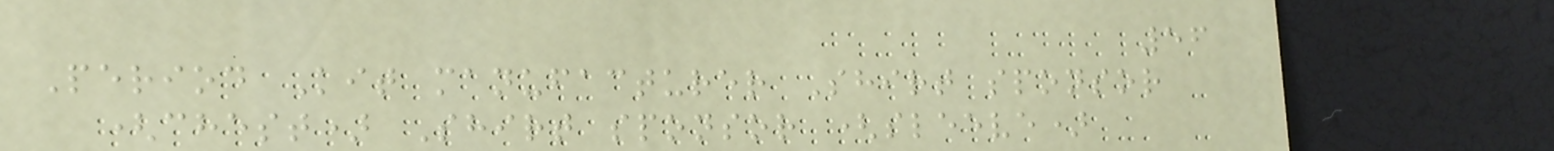56
Period Kit manufacturer Shirt sponsor
(chest) Shirt sponsor (sleeve)
